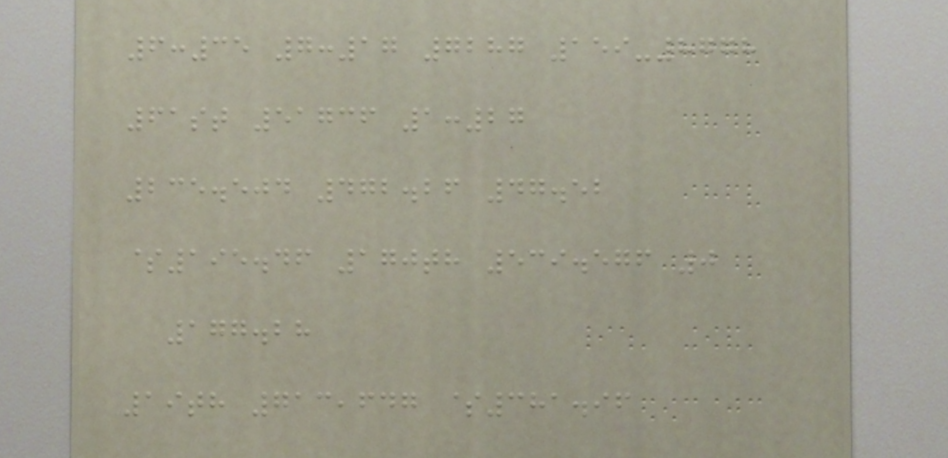6:35 7:17 7287 159-8778
61st 51736 1:27
235.504 472.26 47.52
$195.46 170th 539.576 0
177.28
19th 713,647 $381.96
